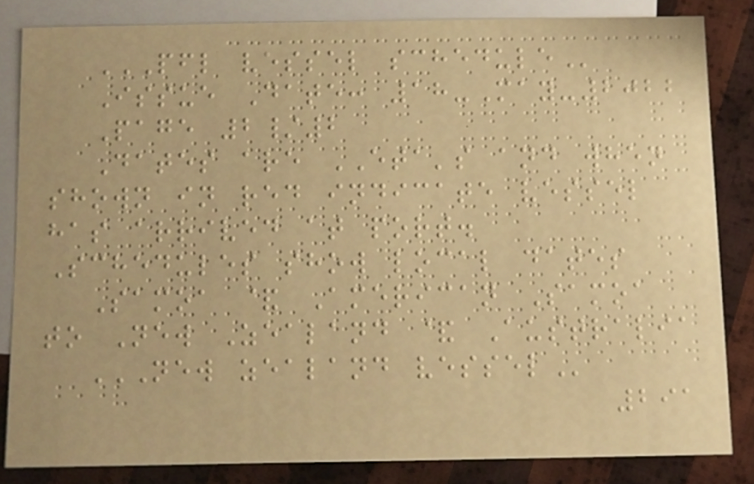PFL VESSEL SCHEDULE
Issue Date: 18-May-2022
Page 2/2
Dates are ETA's and when
shown in red indicate vessel
has arrived at port.
Schedules show local dates
Samoa & American Samoa
to New Zealand & Australia
NEW ZEALAND VESSEL
291
